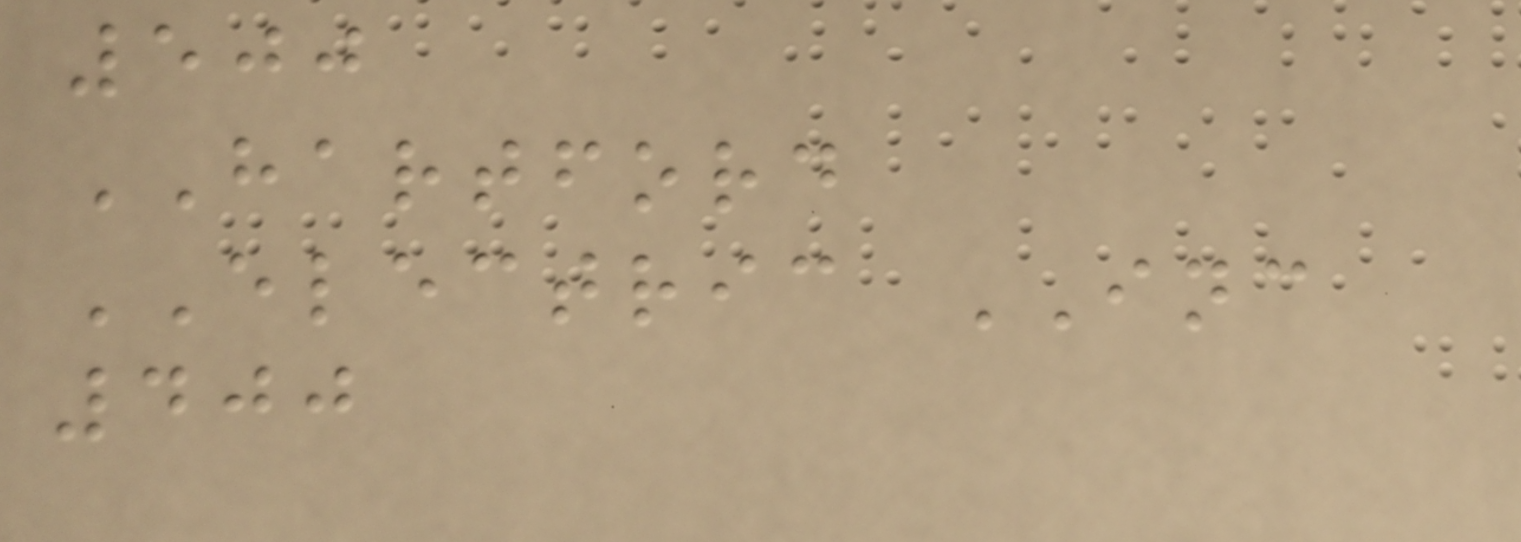500
HARTFORD
ELECTRIC INC
400
